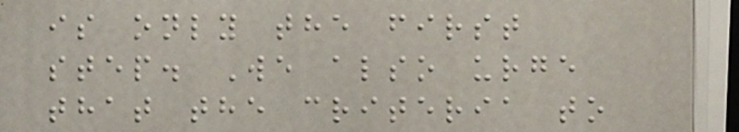is only the first
step. We also urge
that the criteria to
